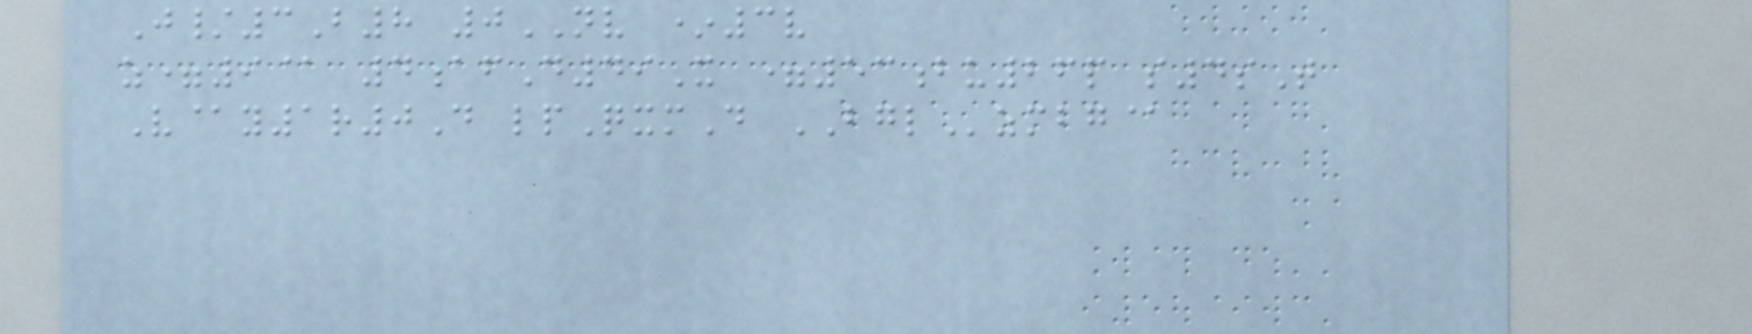J/3B8 0NV *3v
z=9@ 4afD49X =53bu26p s4sT
V@y1r0D lpQxmD BGLzmbg@
